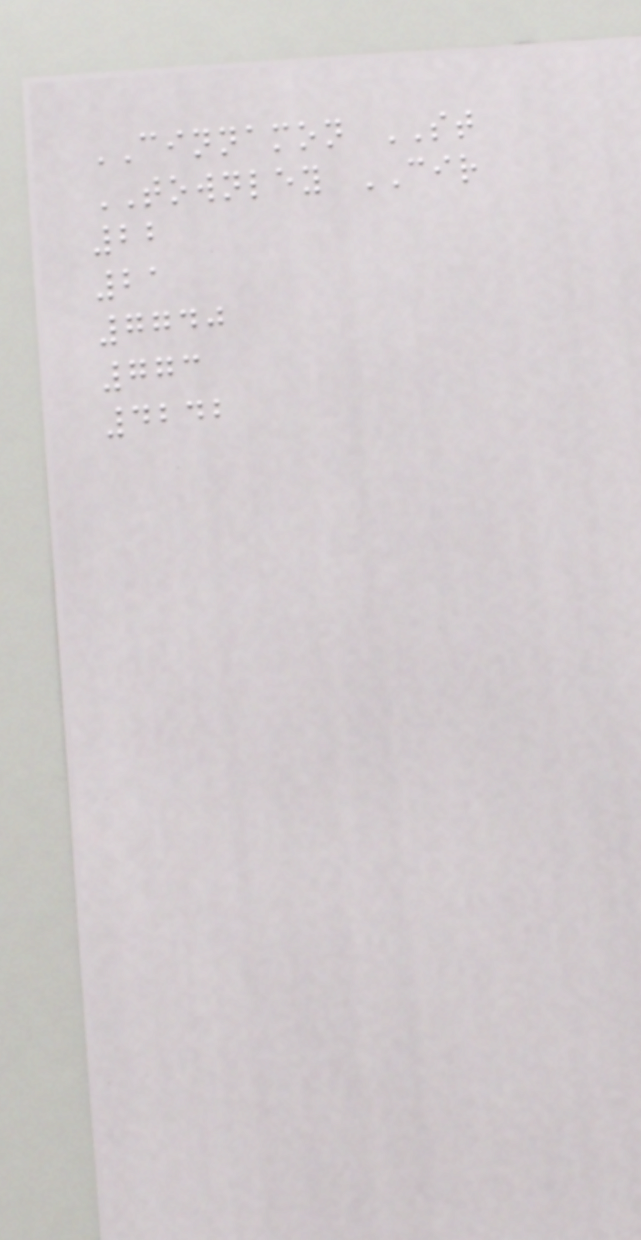CINNAMON ST
TOWNLEY CIR
22
21
7740
773
4242
